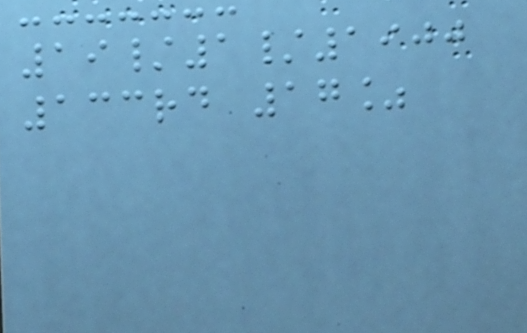19/1/1900
133rd 17%
